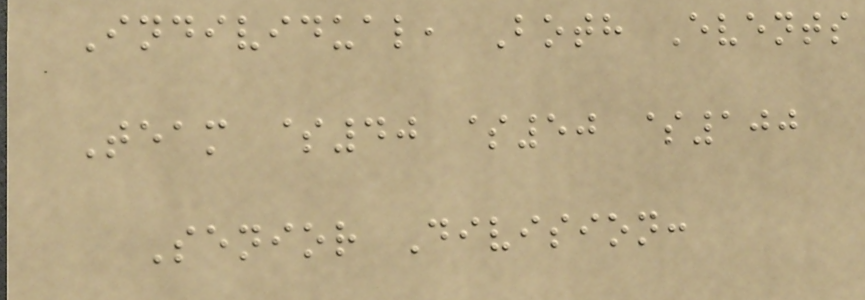Individual, Both Events
Team $40 $50 $100
Senior Division:
